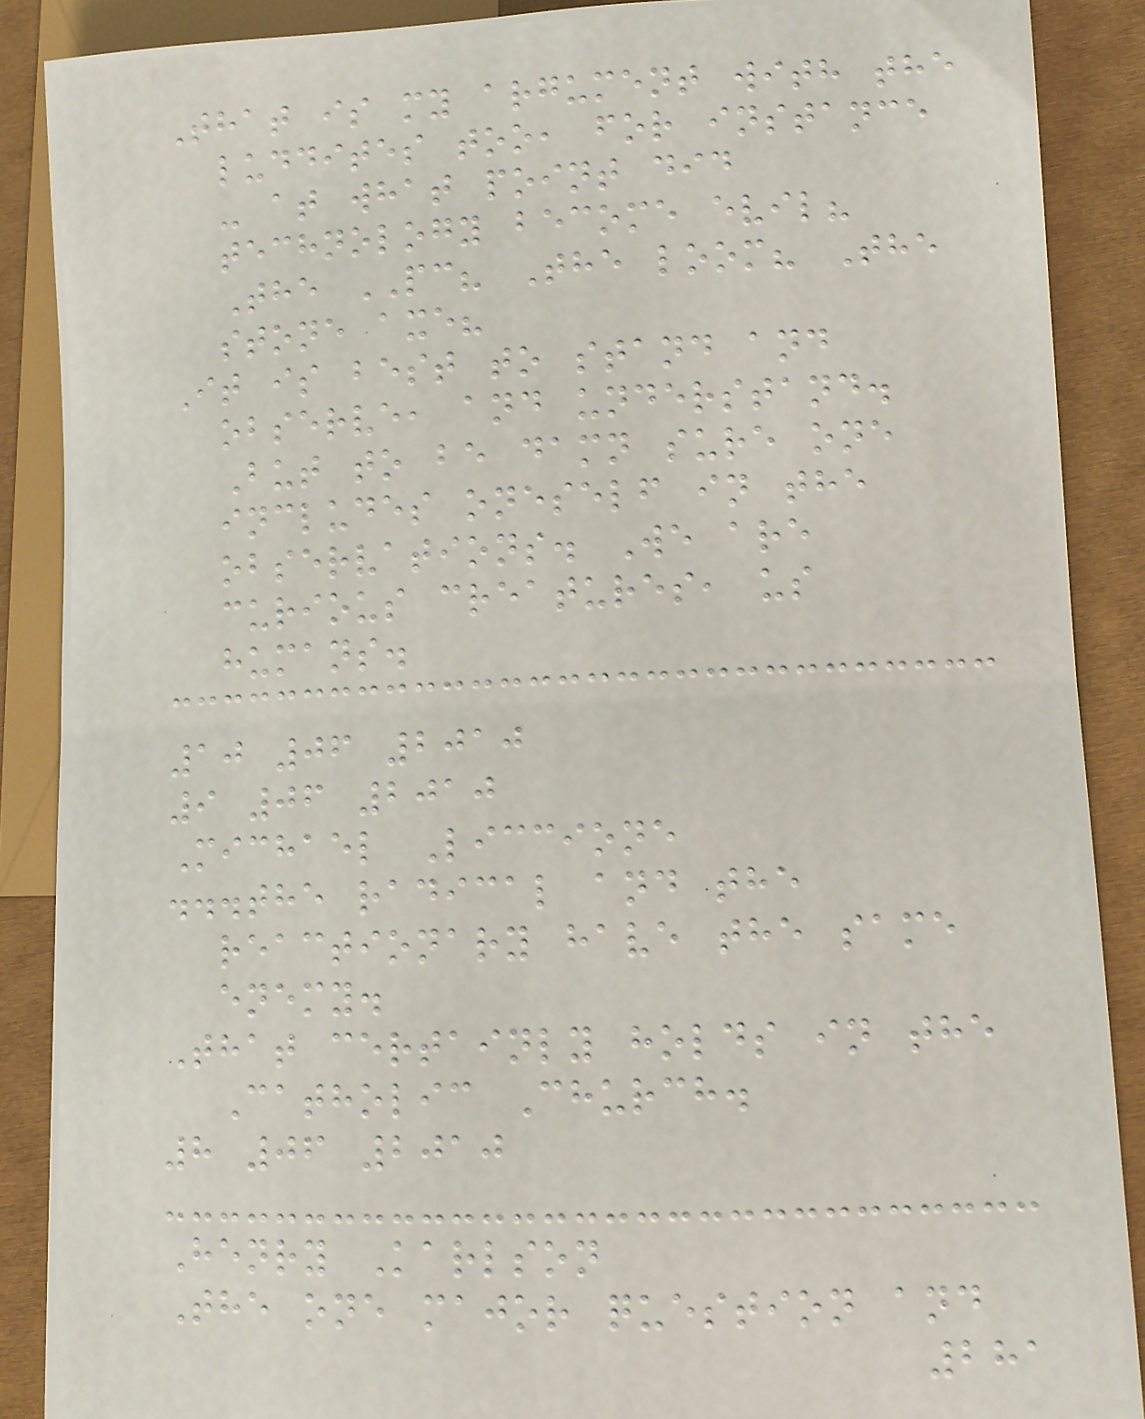That is my argument with the
luddites too, for instance
- at what point did
technology become evil?
The PC? The loom? The
stone axe?
It is best to stand and
observe, and understand.
But to be damn sure one
includes oneself in the
observations. We are
curious creatures, us
humans.
10 06 2010
9 06 2010
Michael Liccione
...the radical and the
reactionary have the same
enemy.
That certainly holds in the
Catholic Church.
8 06 2010
Henry Karlson
The one major question and
281
